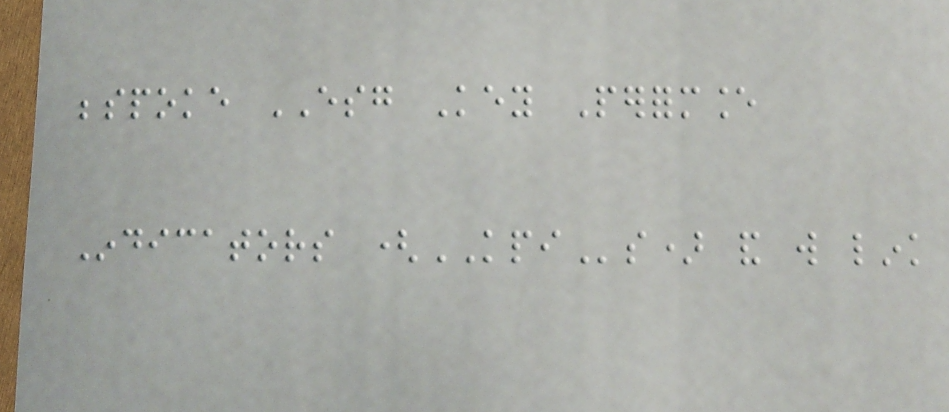bespoke ESG Key Performance
Indicators (KPIs) and will link
